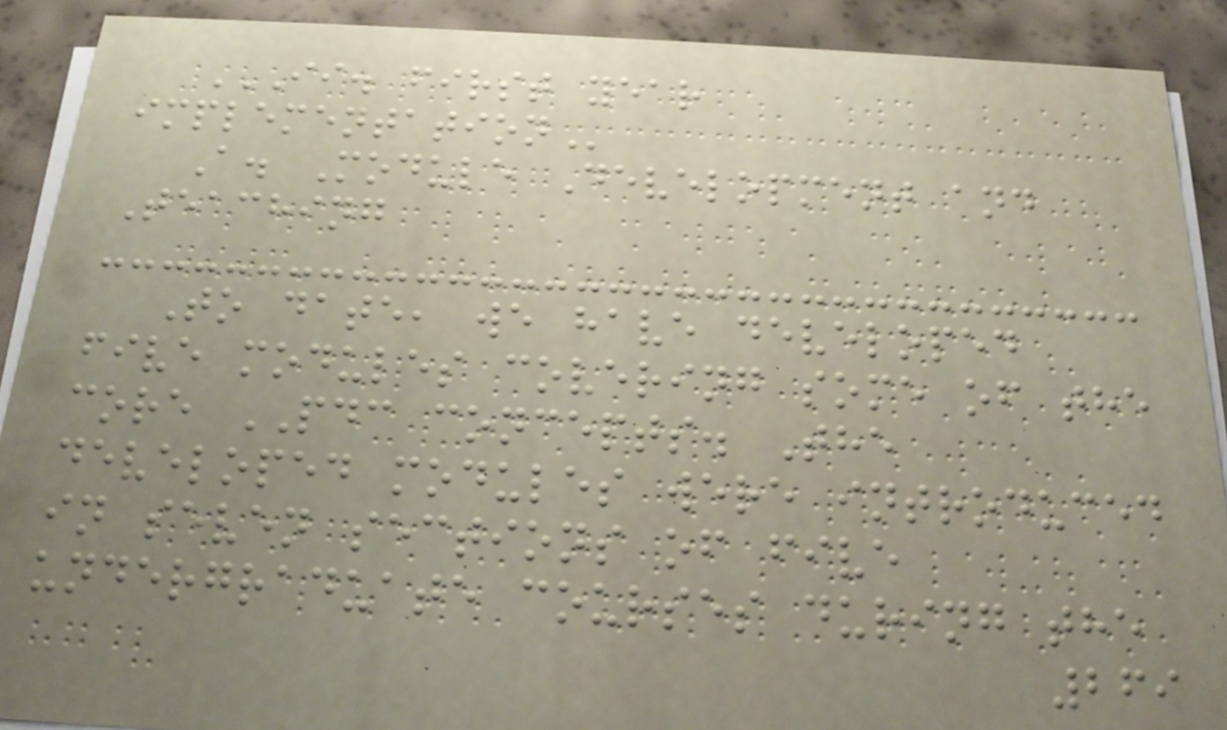II. FIRST YEAR
IMPLEMENTATION
A. Module Development and
Teaching
To date, we have developed
five modules covering some of the
core PDC concepts. The
developed modules were introduced
in seven sections of five
undergraduate courses during the
269
